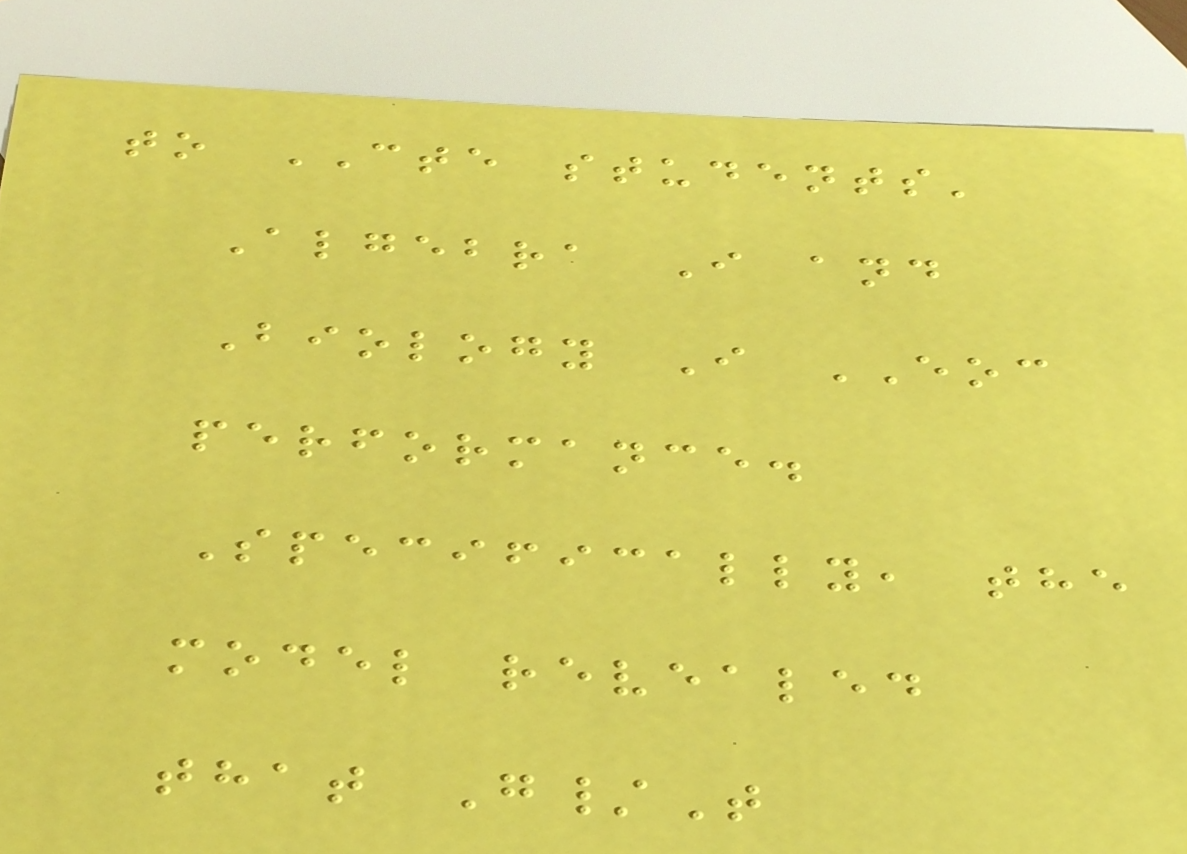to CTE students'
Algebra I and
Biology I EOC
performance.
Specifically, the
model revealed
that G/T
